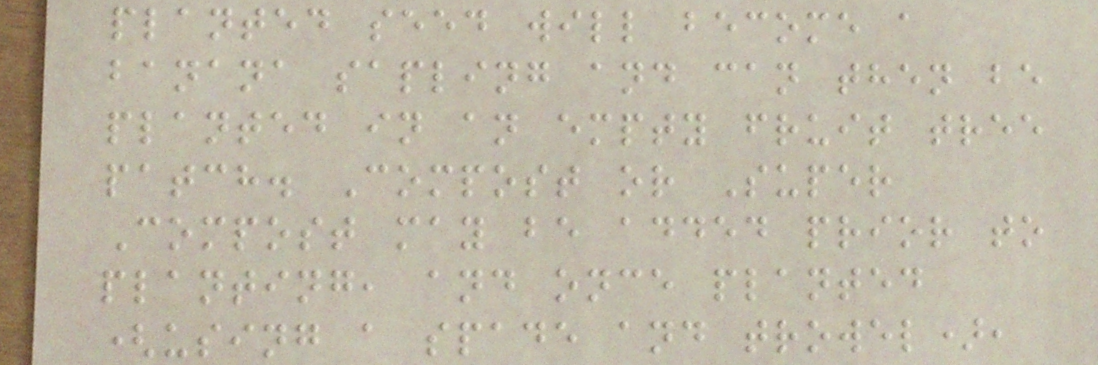planted seed will become a
banana sapling and can then be
planted in an empty fruit tree
patch. Compost or Super
Compost may be added prior to
planting, and once planted
(using a spade and trowel),
